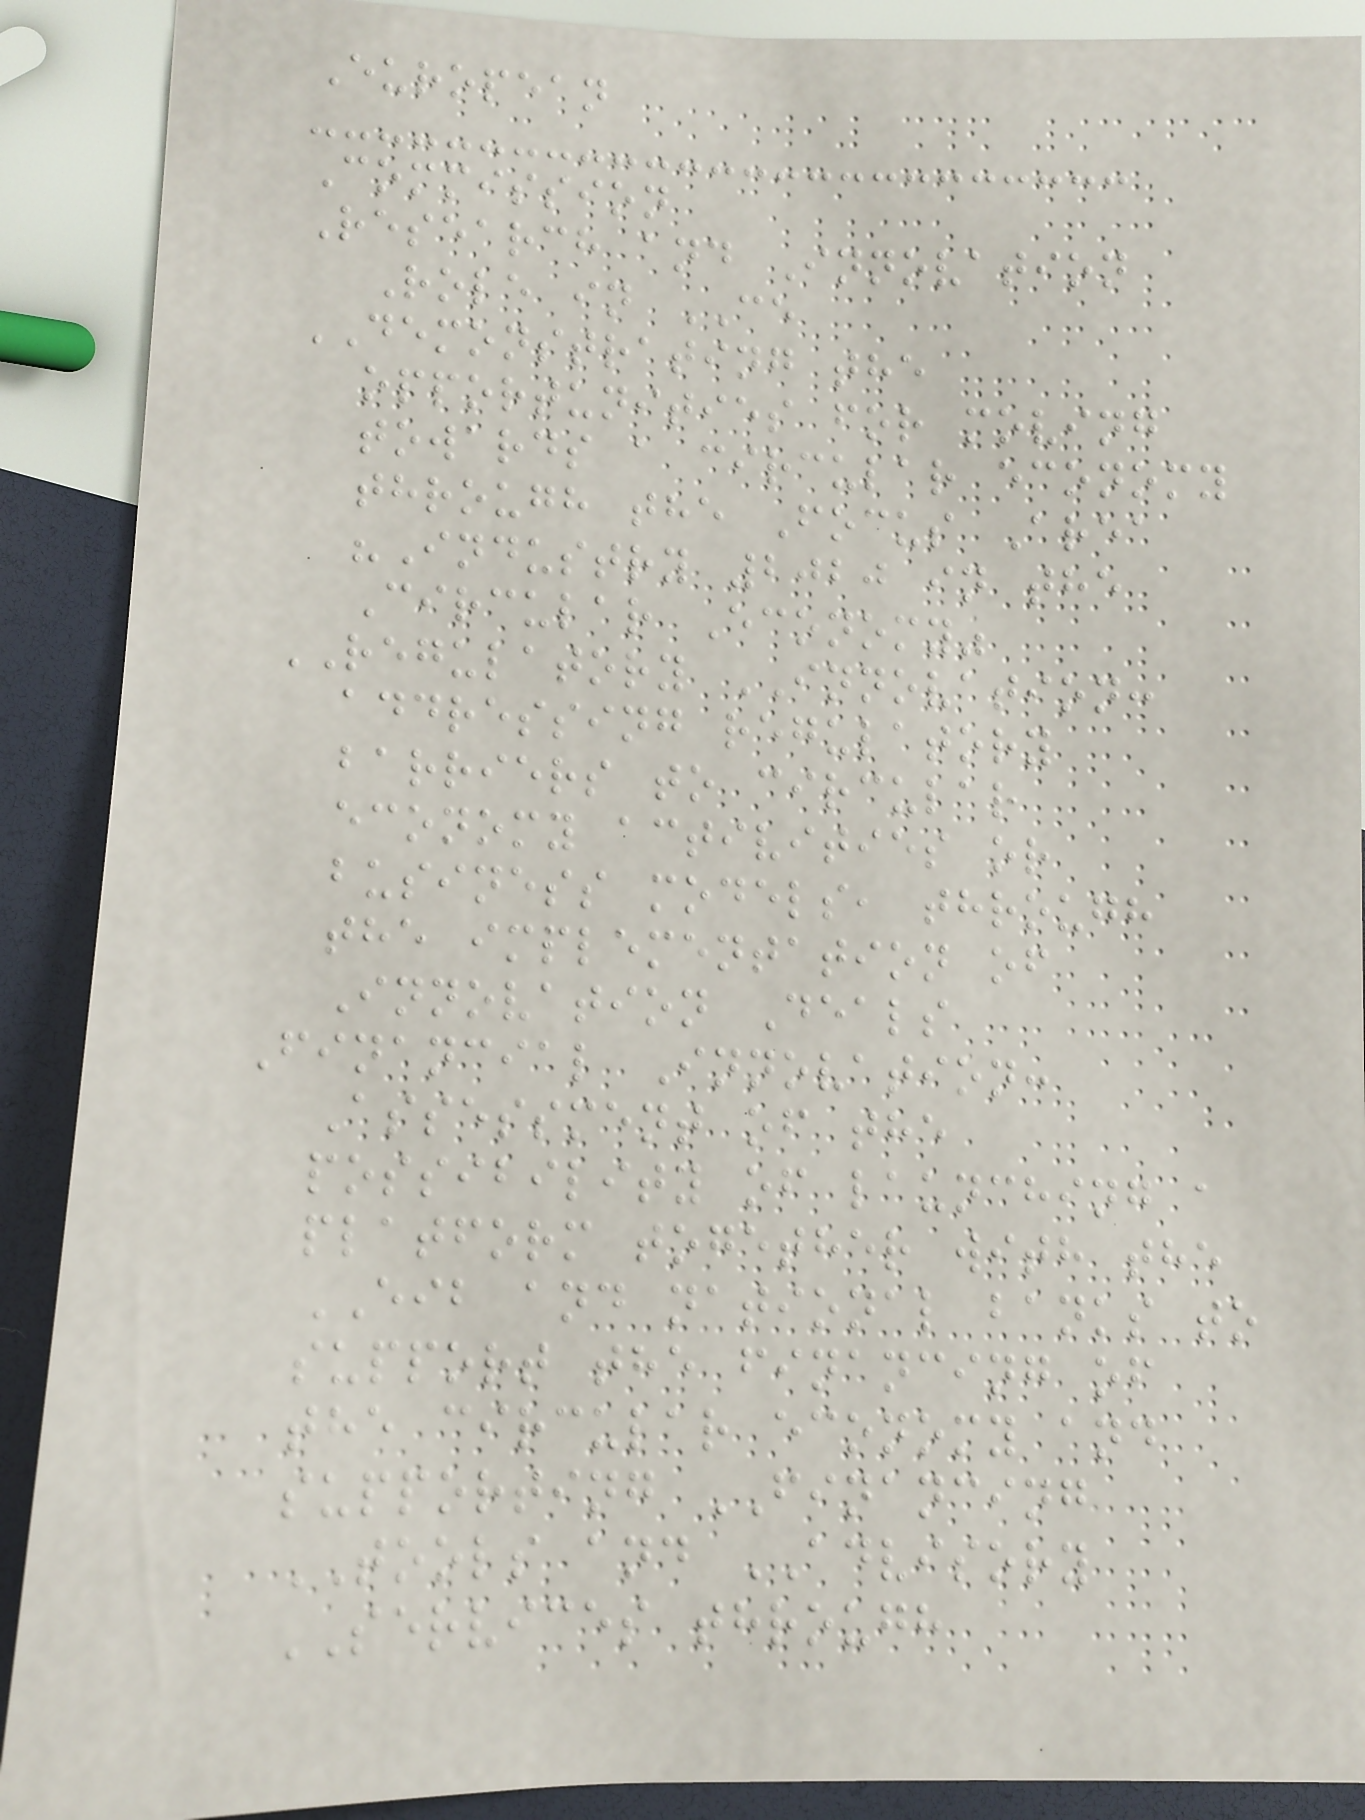European
Commission
Research and Innovation
Role in CE
DEMONSTRATING the
opportunities for moving
towards a circular economy
through the Focus Area
"Industry 2020 in the
Circular Economy"
REGULATORY INNOVATION:
addressing regulatory
barriers to circular
economy activities or
business models, through
the implementation of
Innovation Deals
Financial Innovation:
Assessment of the
possibility of launching a
platform together with the
EIB and national banks to
support the financing of
the circular economy and
supporting FINANCING
TOOLS and ADVISORY
SERVICES through
